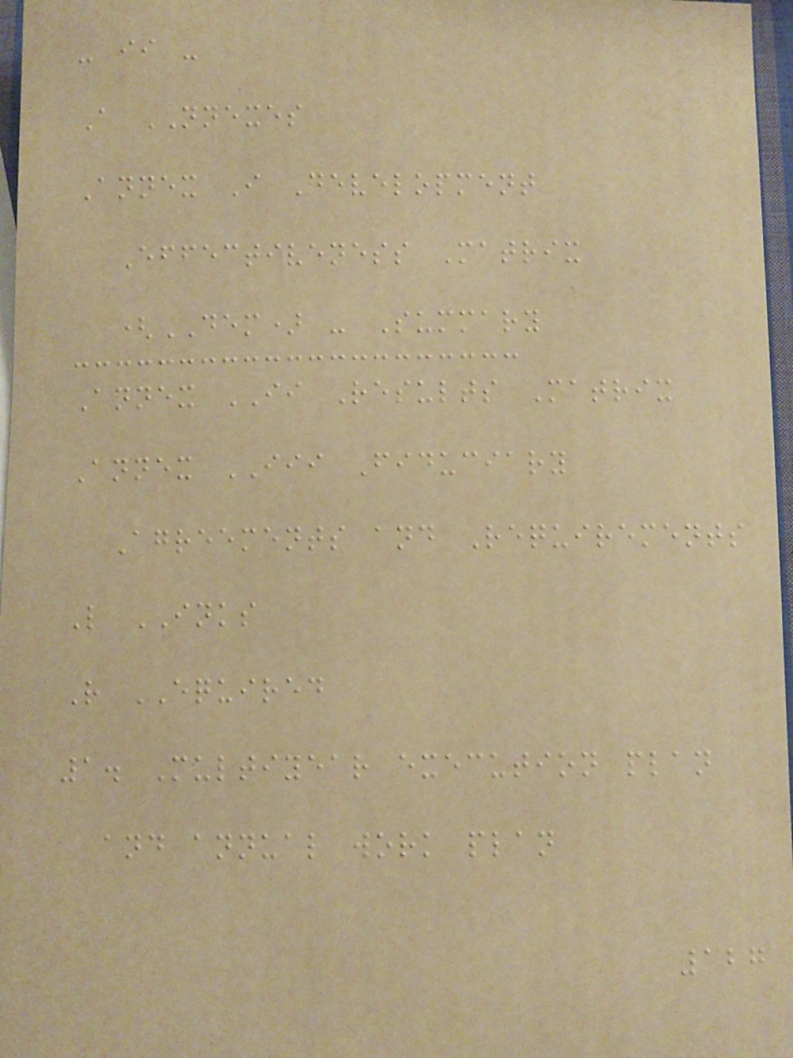- ii -
A NNEXES
Annex I Development
Effectiveness Matrix
(DEM) - Summary
Annex II Results Matrix
Annex III Fiduciary
Agreements and Requirements
L INKS
R EQUIRED
1. Multiyear execution plan
and annual work plan
127
